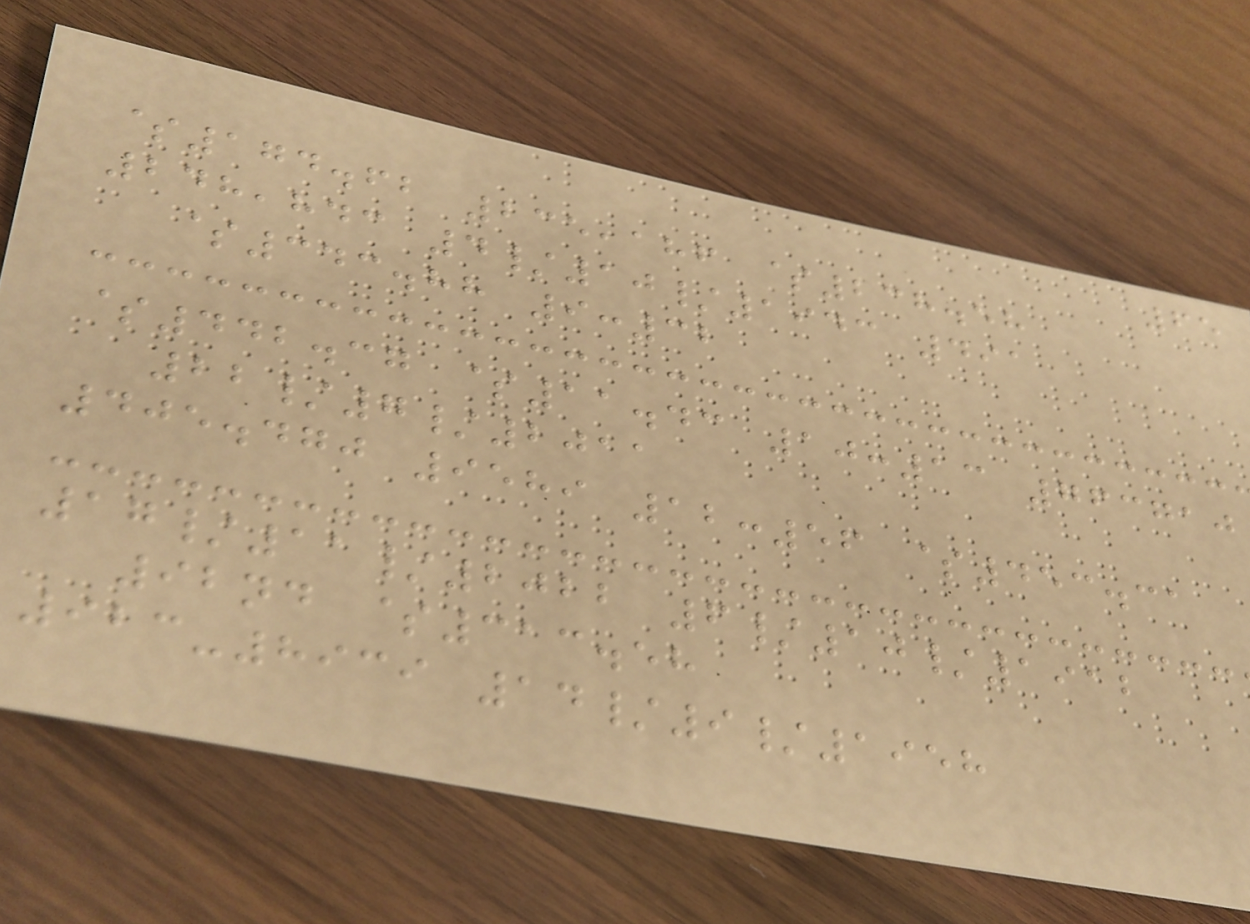65
$174.62 235,186 $238.58
248,843 4/10/1943 491
$343.88 9:32
$442.37 $11.43 10:13 763710
22/7/2011
405.470 9589 12:56 $453.31
17/11/2022 6/10/1912
92nd $313.58
923-8939 14/9/1958
